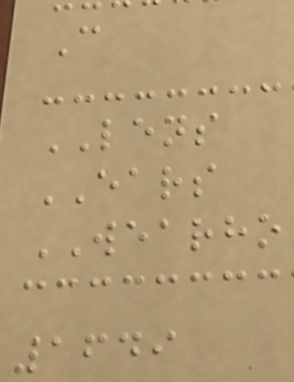C
LENS
EARS
WEARHO
1649
